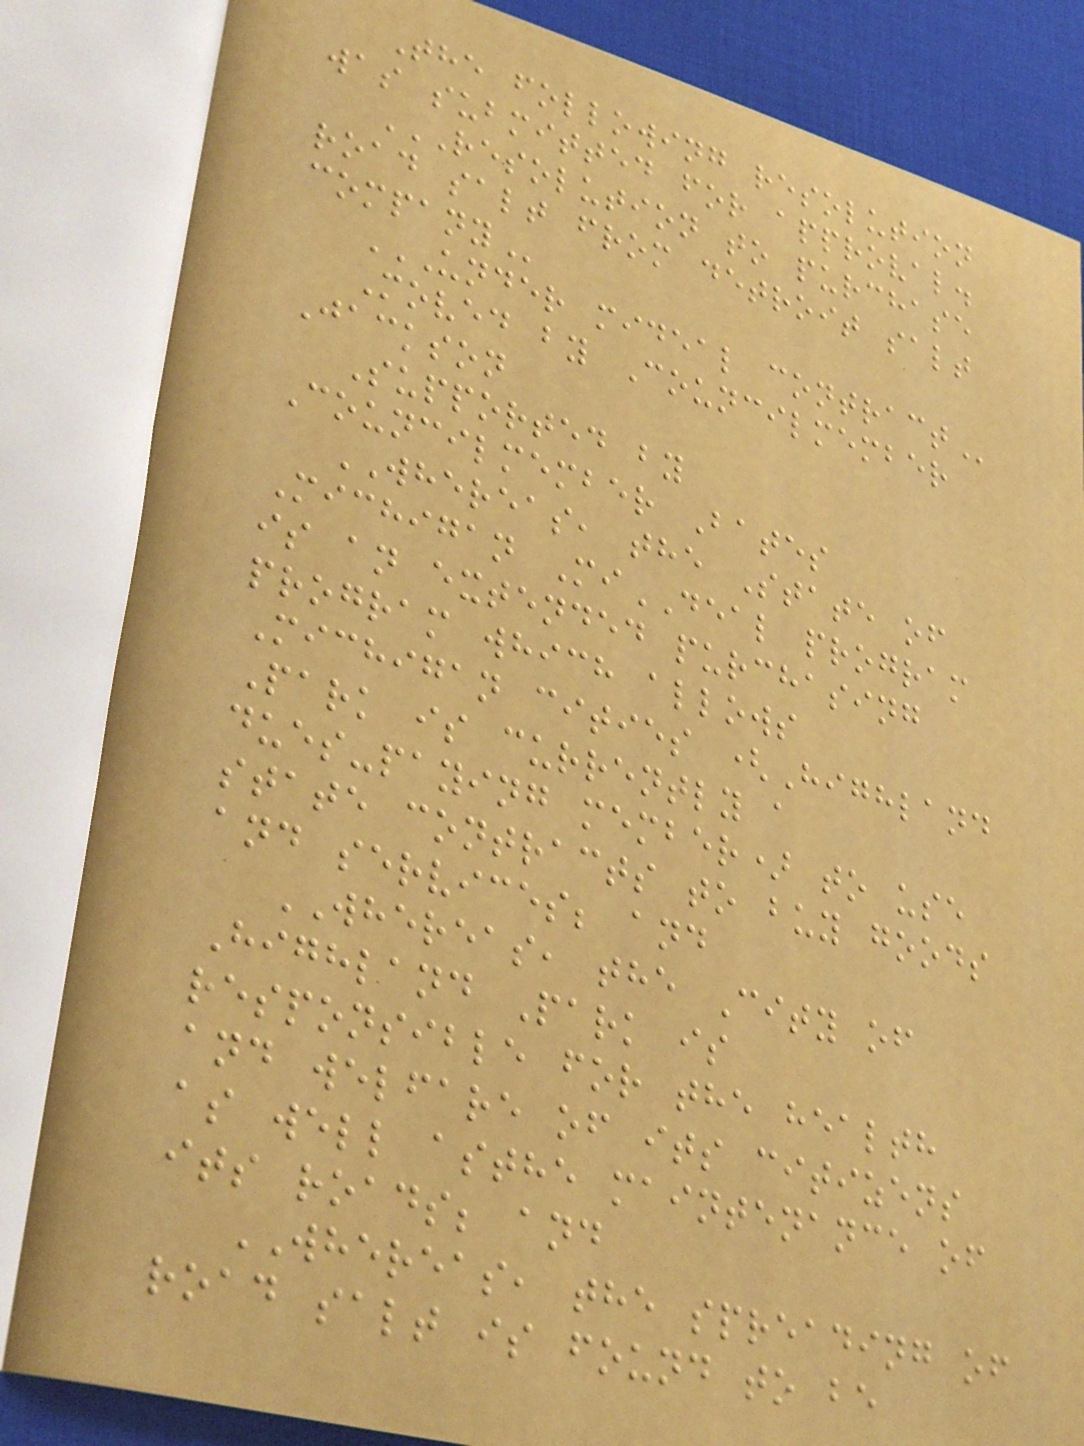The following resolution
was submitted for approval.
RESOLUTION TO PURCHASE
ROAD SALT FROM DETROIT SALT
COMPANY
UNDER MIDEAL CONTRACT
Moved by Councilmember
Jackson
Supported by
Councilmember Bates
WHEREAS, the State of
Michigan MiDEAL program
is an extended purchasing
program which allows
Michigan cities (Highland
Park is currently a
dues-paying member) to use
state contracts to buy goods
and services; and
WHEREAS, the City of
Highland Park is
responsible for the health
and welfare of its citizens
as well asthe maintenance of
its roads; and
WHEREAS, the spreading of
road salt is found to be
